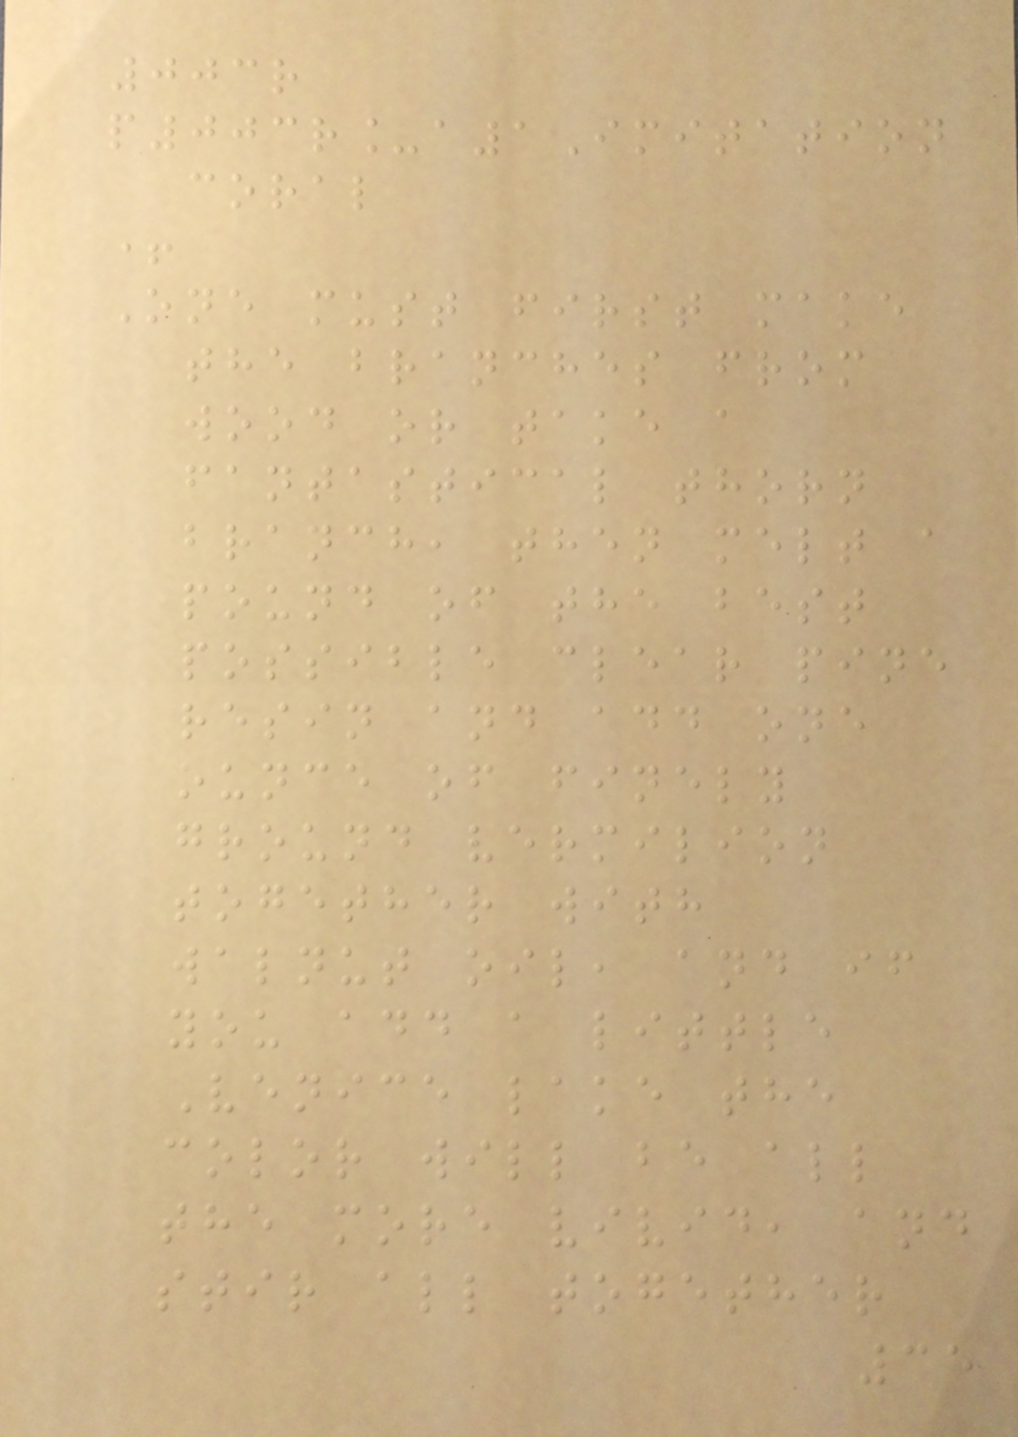003r
p003r_a1Imitation
coral
+
One must first make
the branches from
wood or take a
fantastical thorn
branch, then melt a
pound of the best
possible clear pine
resin and add one
ounce of finely
ground vermilion
together with
walnut oil, and if
you add a little
Venice lake the
color will be all
the more vivid, and
stir all together
35
